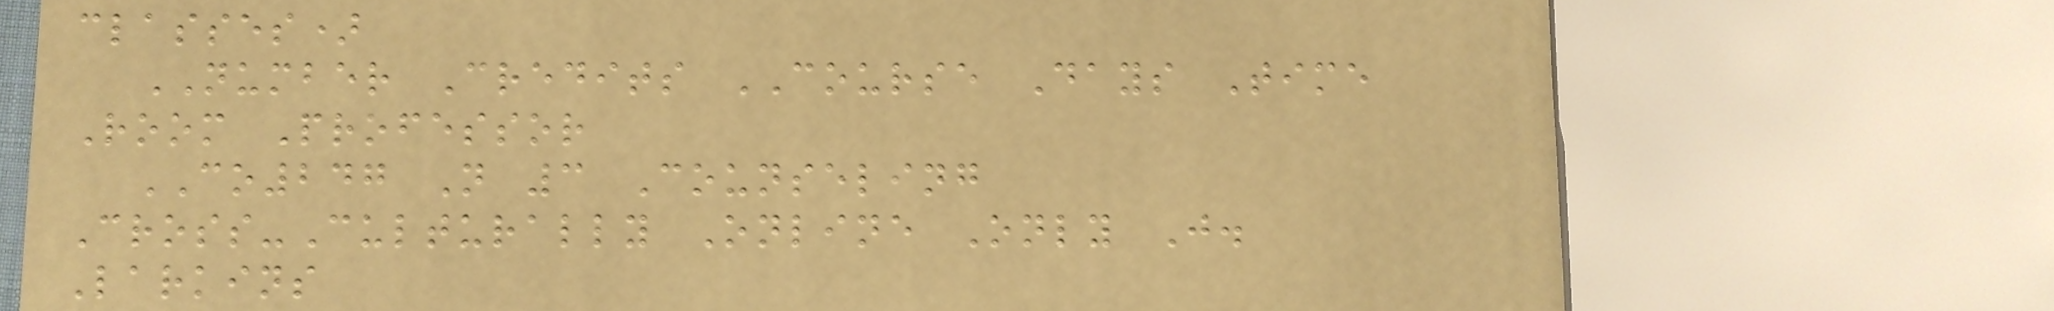classes)
NUMBER Credits COURSE Days Time
Room Professor
CO247 N 3 Counseling
Cross-Culturally Online Only J.
Larkins
